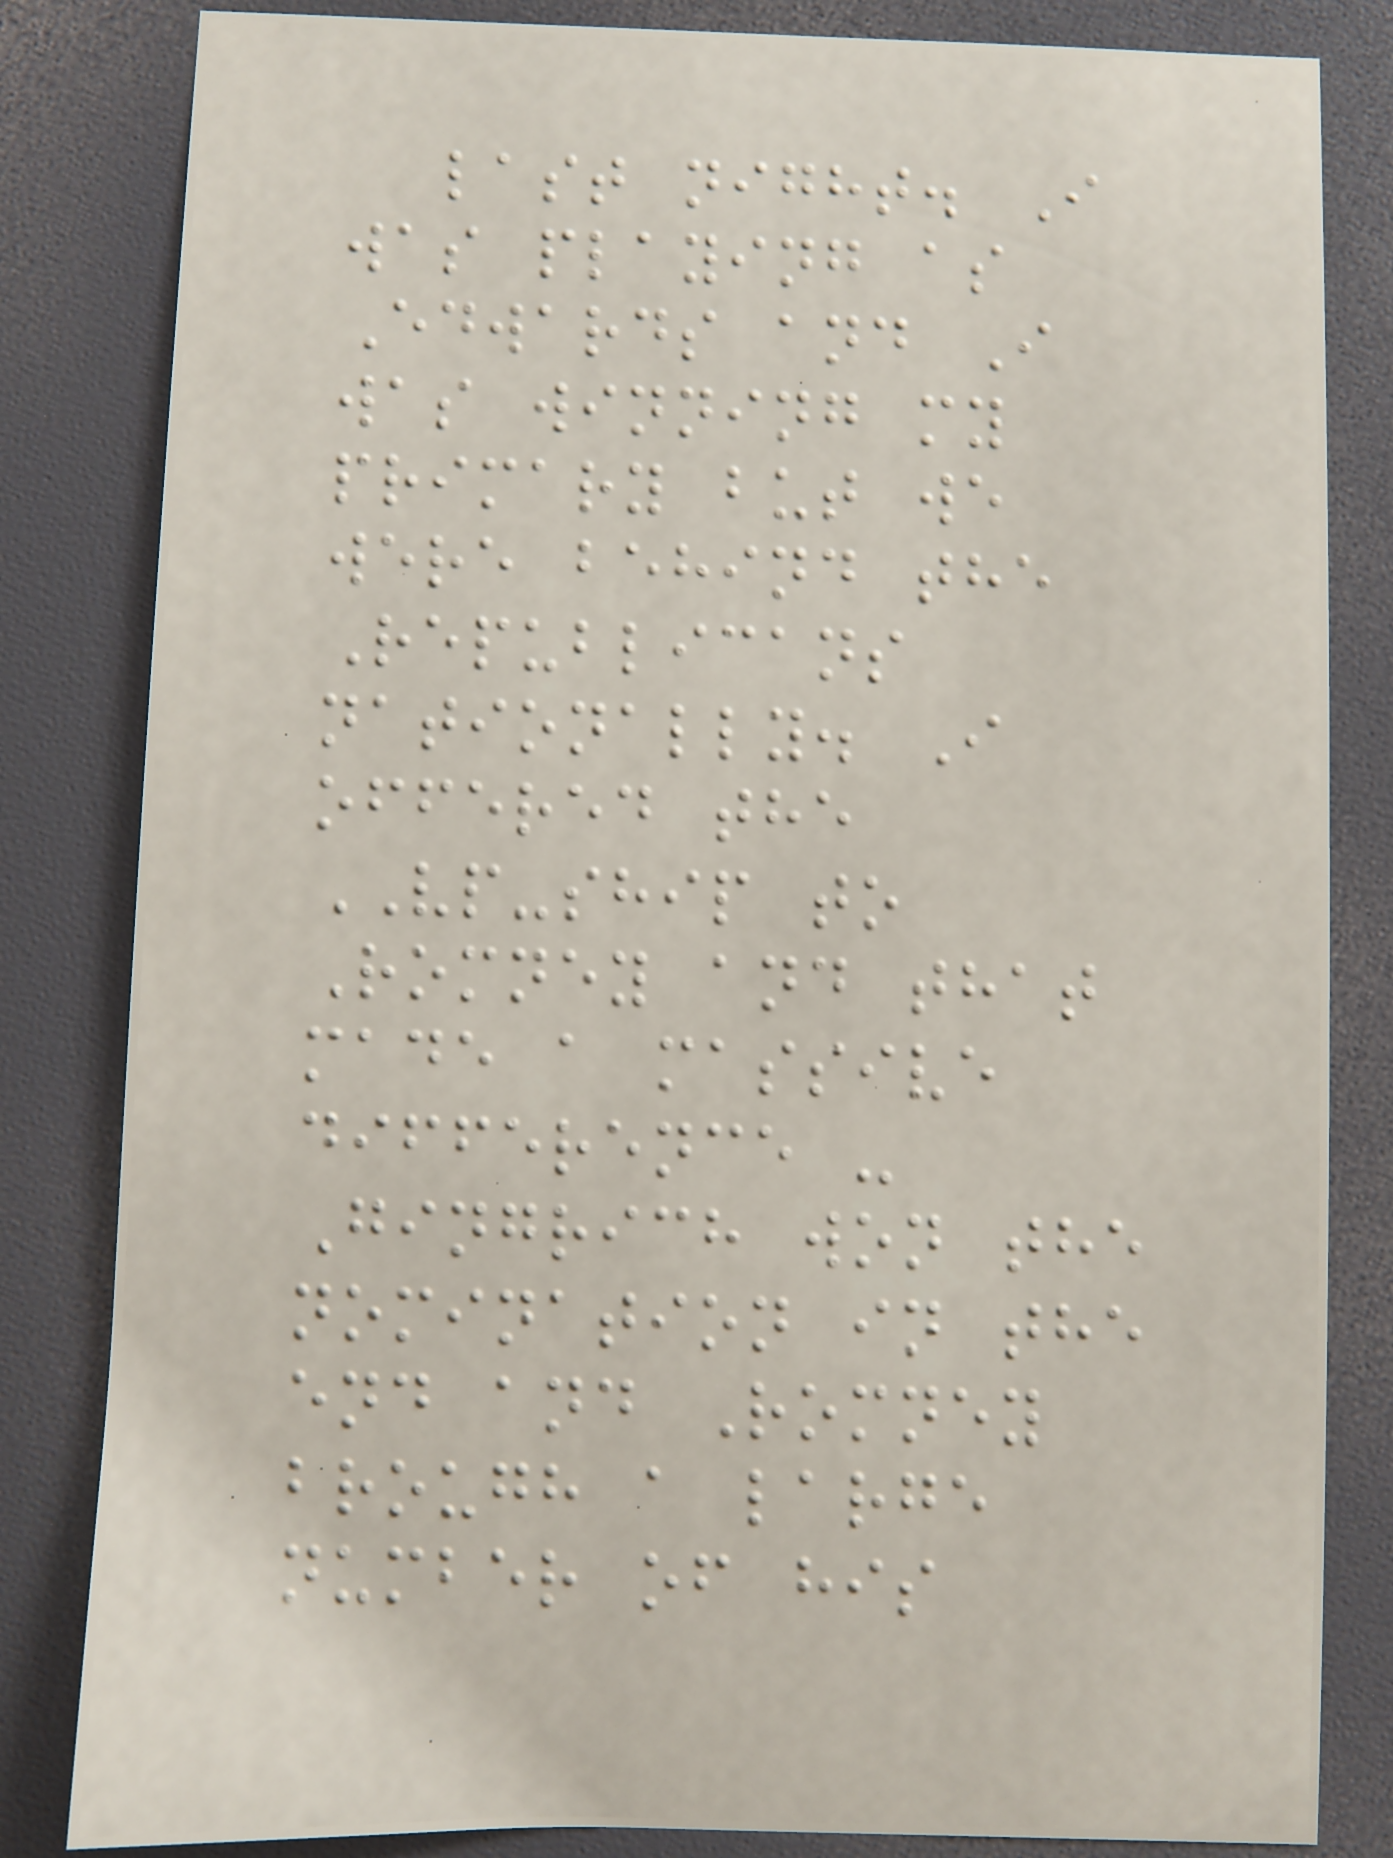last night. I
was playing as
Edwards and I
was winning my
primary but we
were behind the
Republicans
nationally. I
offered the
VP-ship to
Romney and that
made a massive
difference -
Gingrich won the
nomination in the
end and Romney
brough a large
number of his
